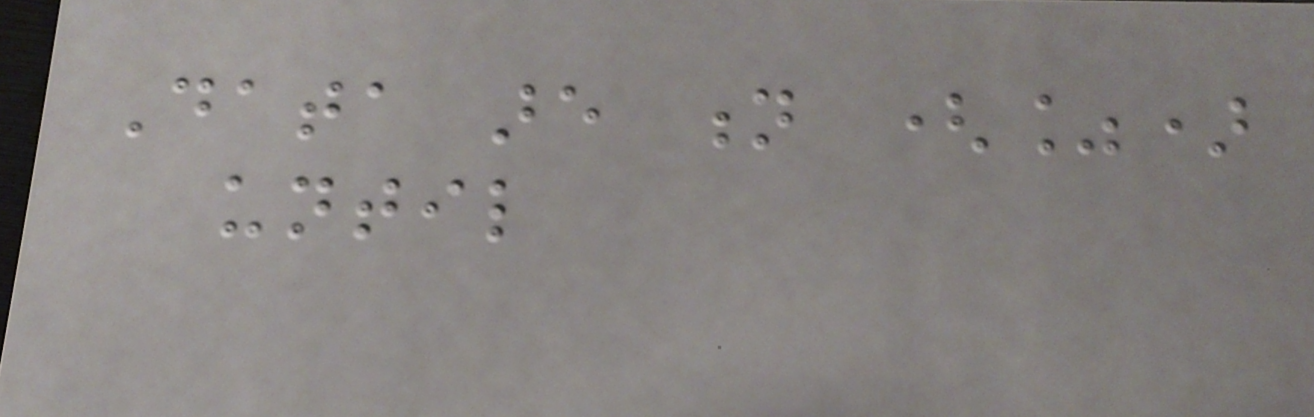Data are n (%)
until
